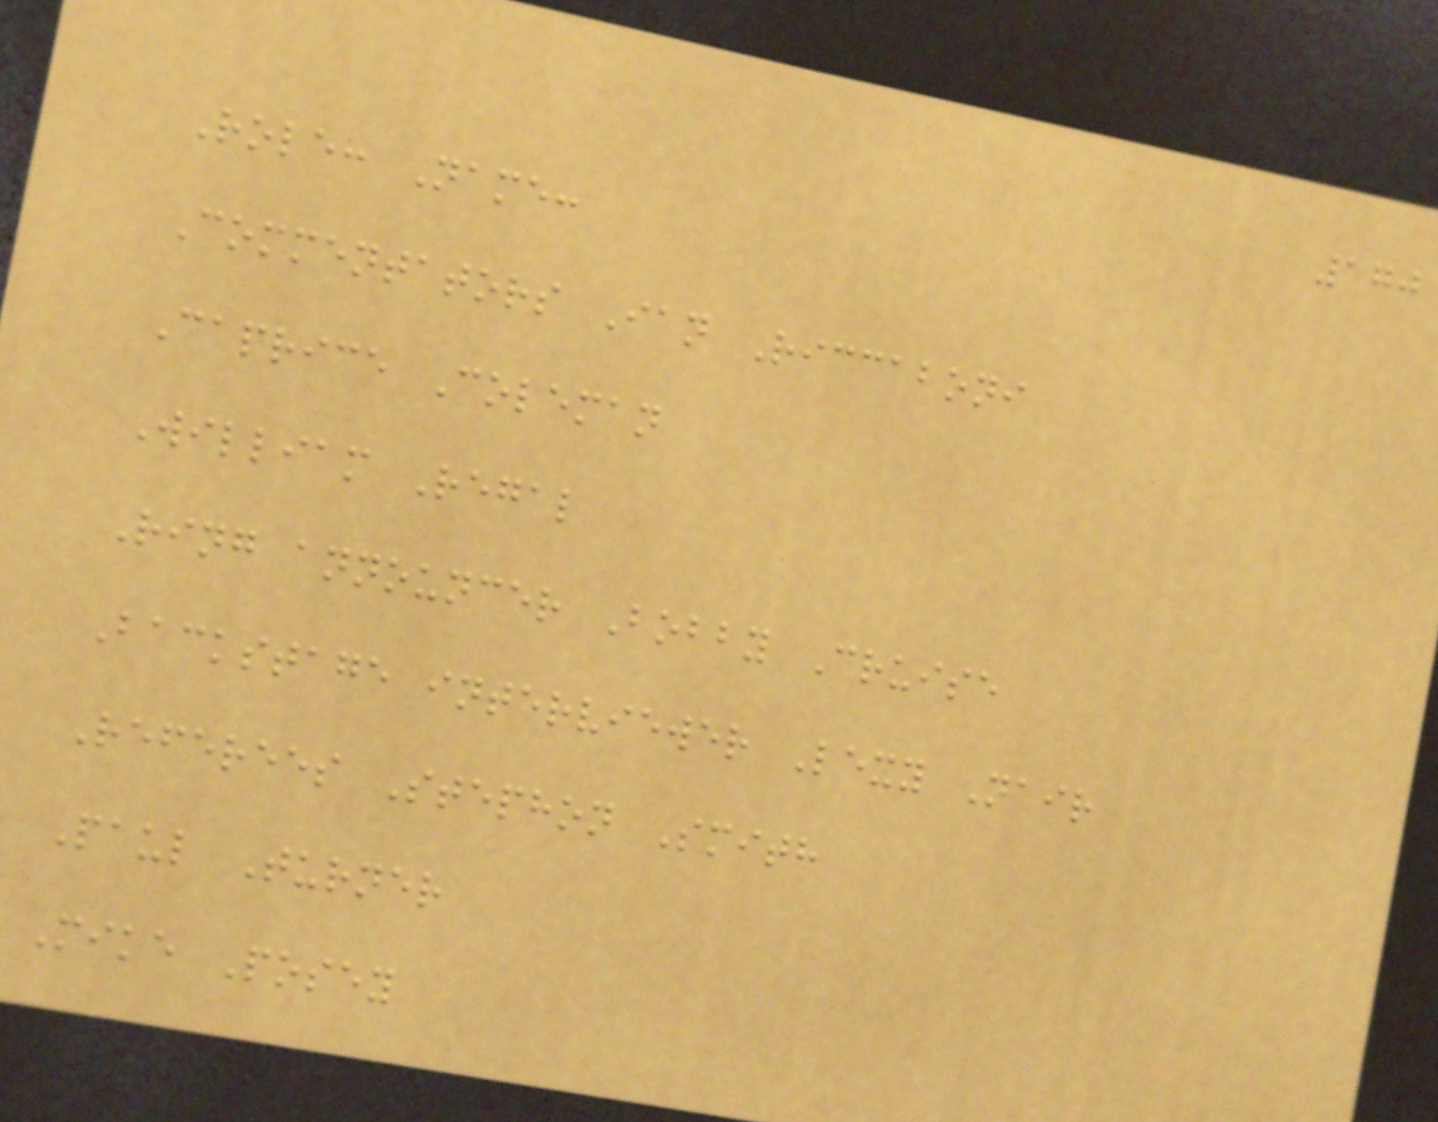170
Role: Name:
Commentators Ian Riccaboni
Caprice Coleman
William Regal
Ring announcer Bobby Cruise
Backstage interviewer Lexy Nair
Referees Stephon Smith
Paul Turner
Mike Posey
